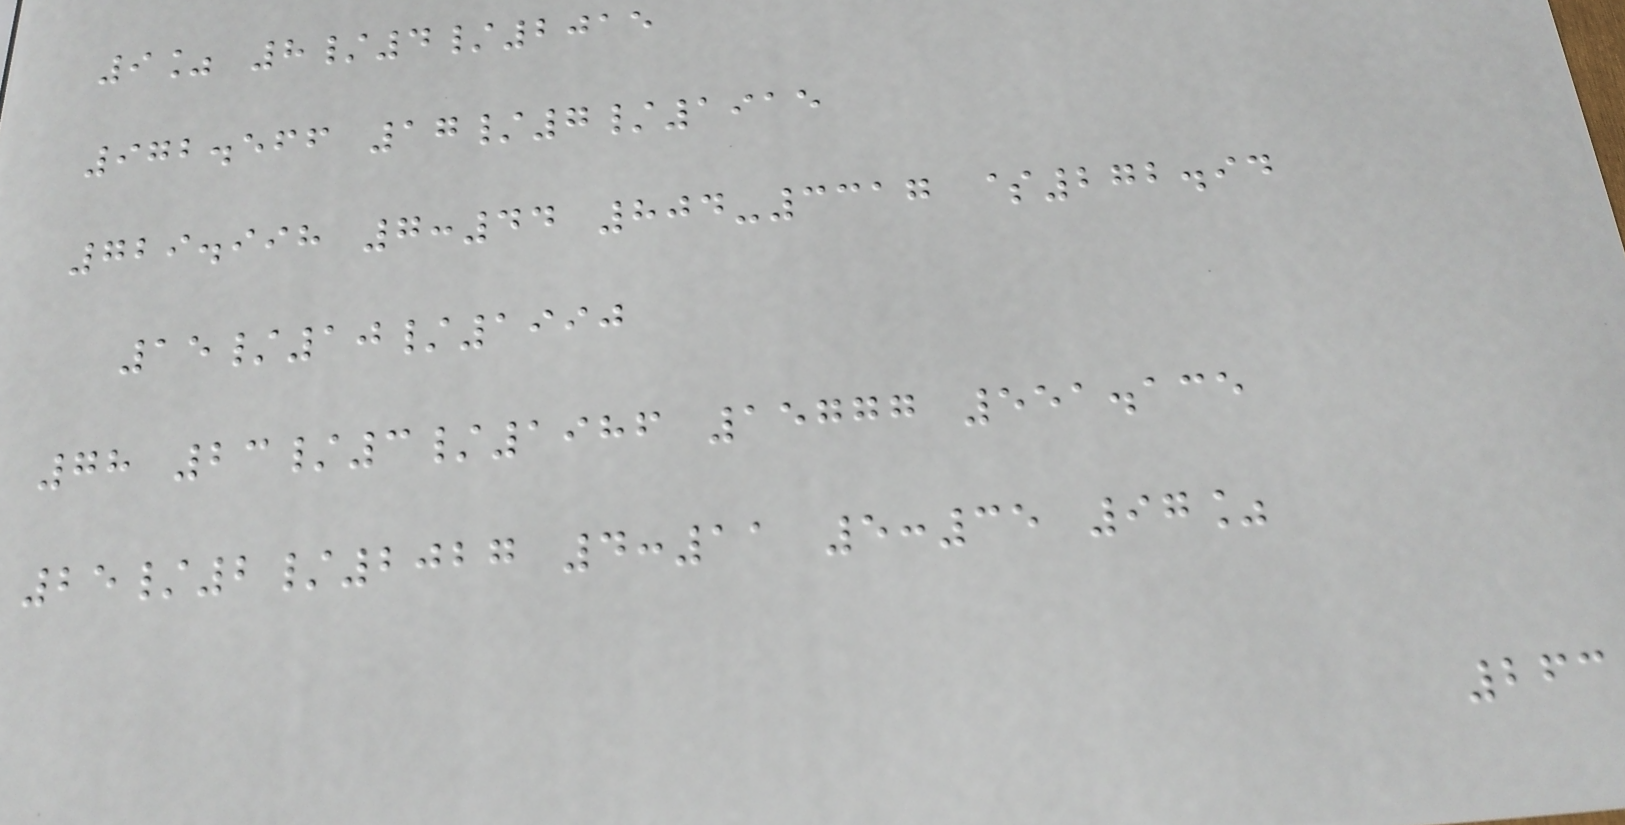9% 8/4/2015
972.566 17/7/1915
729.998 7:44 804-3317 $272.94
15/10/1990
78 23/3/1986 15777 551.135
25/2/2027 4:11 5:35 97%
263
